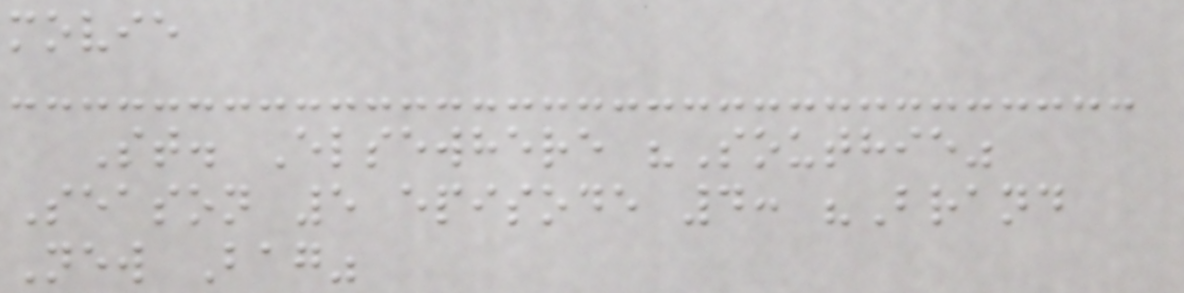movie
St. Elsewhere "Southie"
Season 5 episode 4: "Brand
New Bag"
